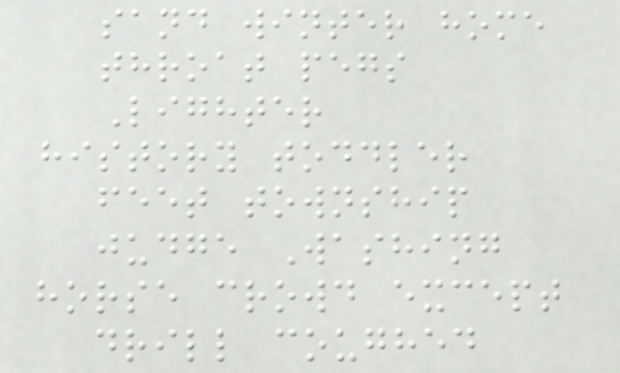sand winter home
throat pegs
Lighter
history toddler
feet township
judge Washing
horse crowd except
drill coughed
